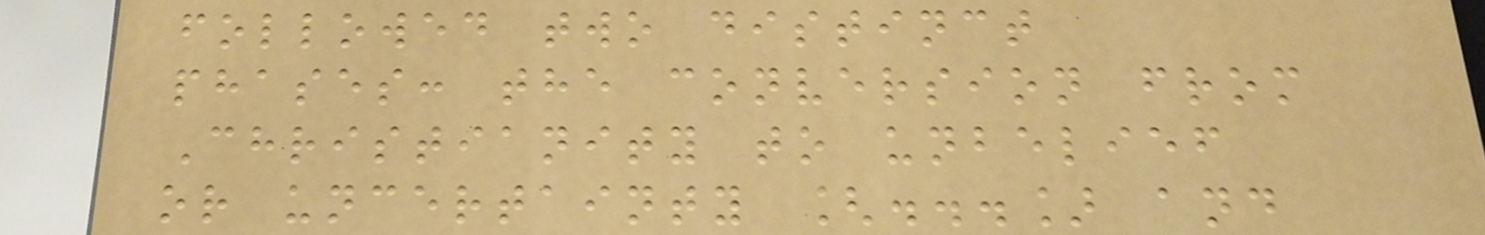followed two distinct
phases: the conversion from
Christianity to unbelief
or uncertainty [...] and
